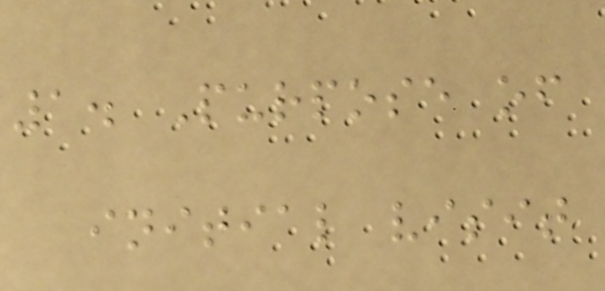1. Purpose of
initial visit
